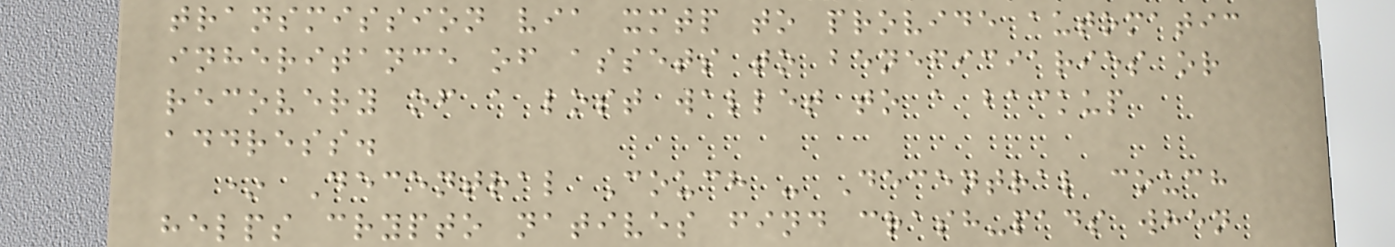transmission via xmtp to provide automatic
inheritance of assets to beneficiaries or
recovery of a lost wallet to a backup
address.
* Decentral Couch - Decentral couch
helps crypto natives find crash-pads when
